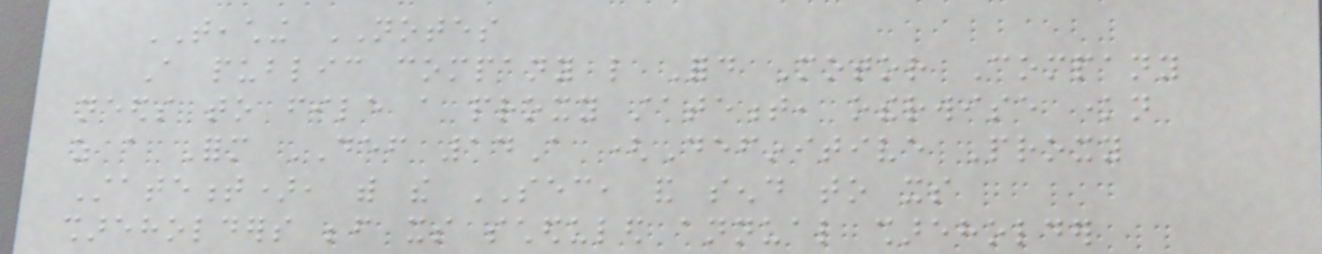TEACHING NOTES
A public company like Ford Motor Company
needs to file a proxy statement, otherwise known
as a Form DEF 14A (Definitive Proxy
Statement), with the SEC, and send to its
shareholders before its scheduled annual shareholder
